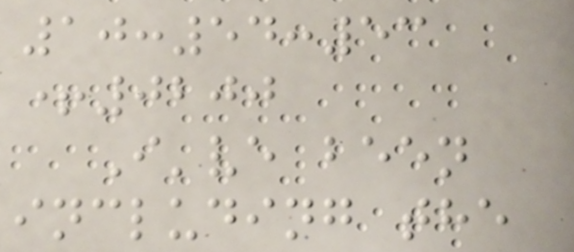10:54:53
+0200
I've been
including the
